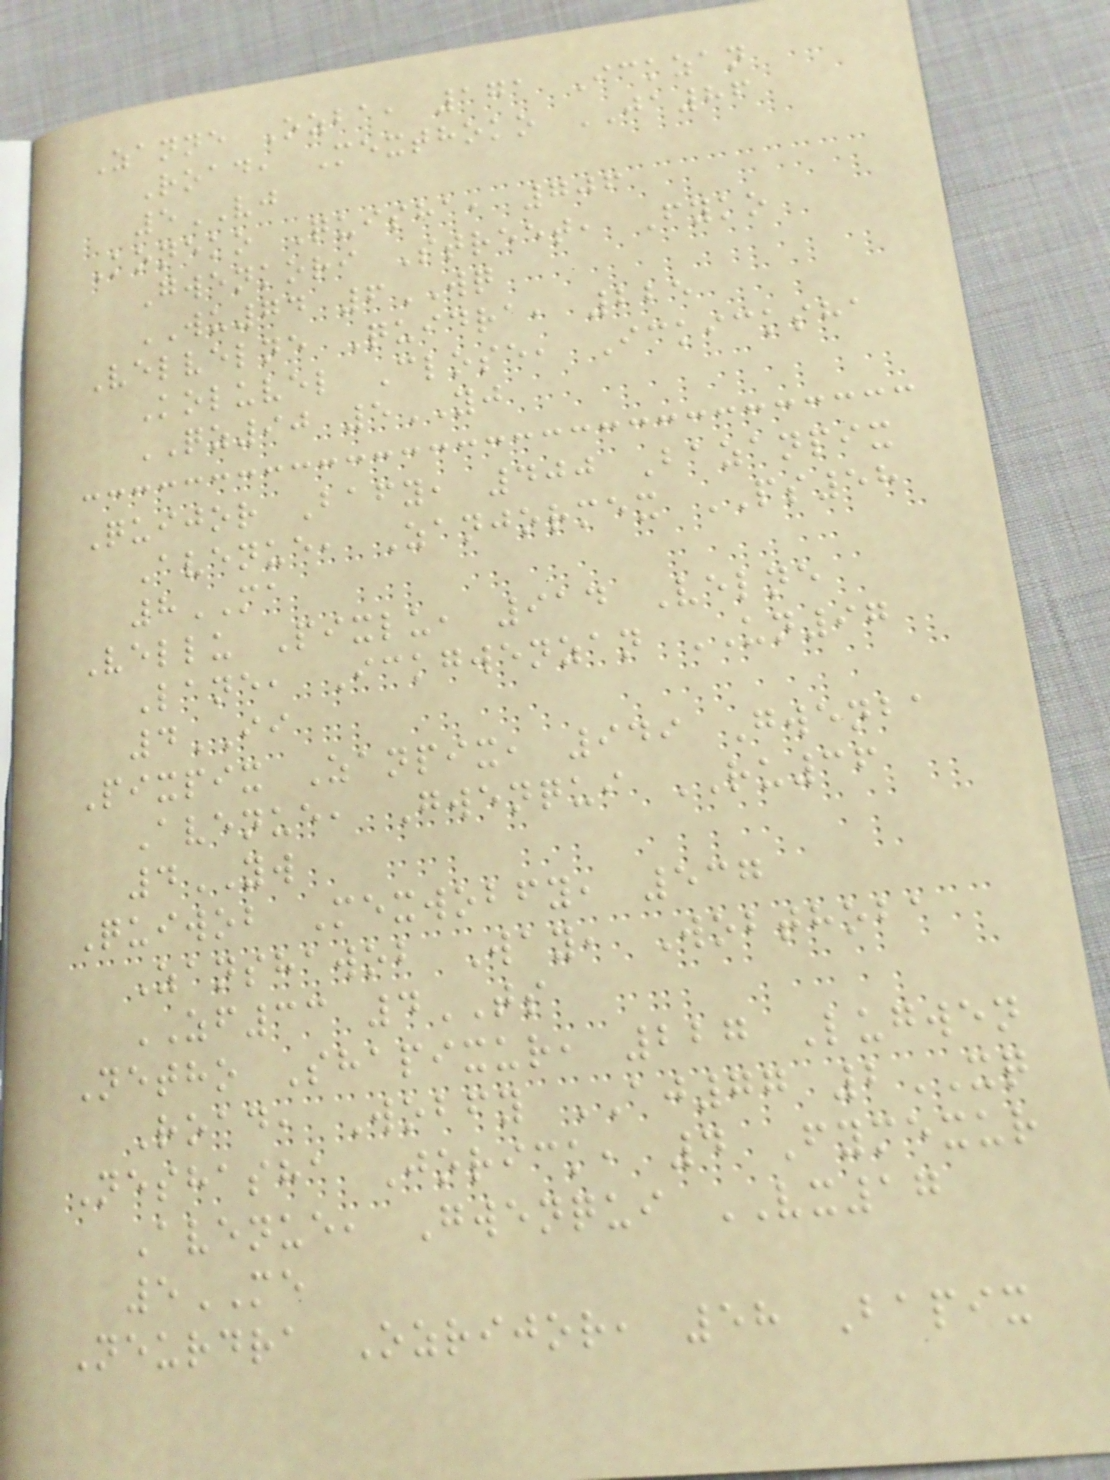Zanne Ozba, 171 Ickzan
Road, Mexthoko JA86
5VJ
Koneko Quisha, 706
Gwenkori Street, Fyko
WU74 6WQ
Velvelne Quidra, 225
Koluvel Close, Ickicksha
QZ90 5YJ
Quijor Bafy, 400 Bazanpix
Avenue, Zanjormex PS58
8MA
Vellu Pixlu, 914 Velne
Lane, Ickgwenzan UN97
4II
Pixpix Zanpix, 949 Gwenba
Avenue, Gwenqui RU36
4YW
Quiwob Mexwobfy, 537
Zanshawob Way, Wobthoba
ZF33 4TS
Netho Shapixur, 227 Lugwen
Road, Wobfy AJ77 2XQ
Neshasha Jorick, 4 Fymexur
Avenue, Gwenqui VX17
5ME
Neurdra Ozrijor, 58 Bapix
